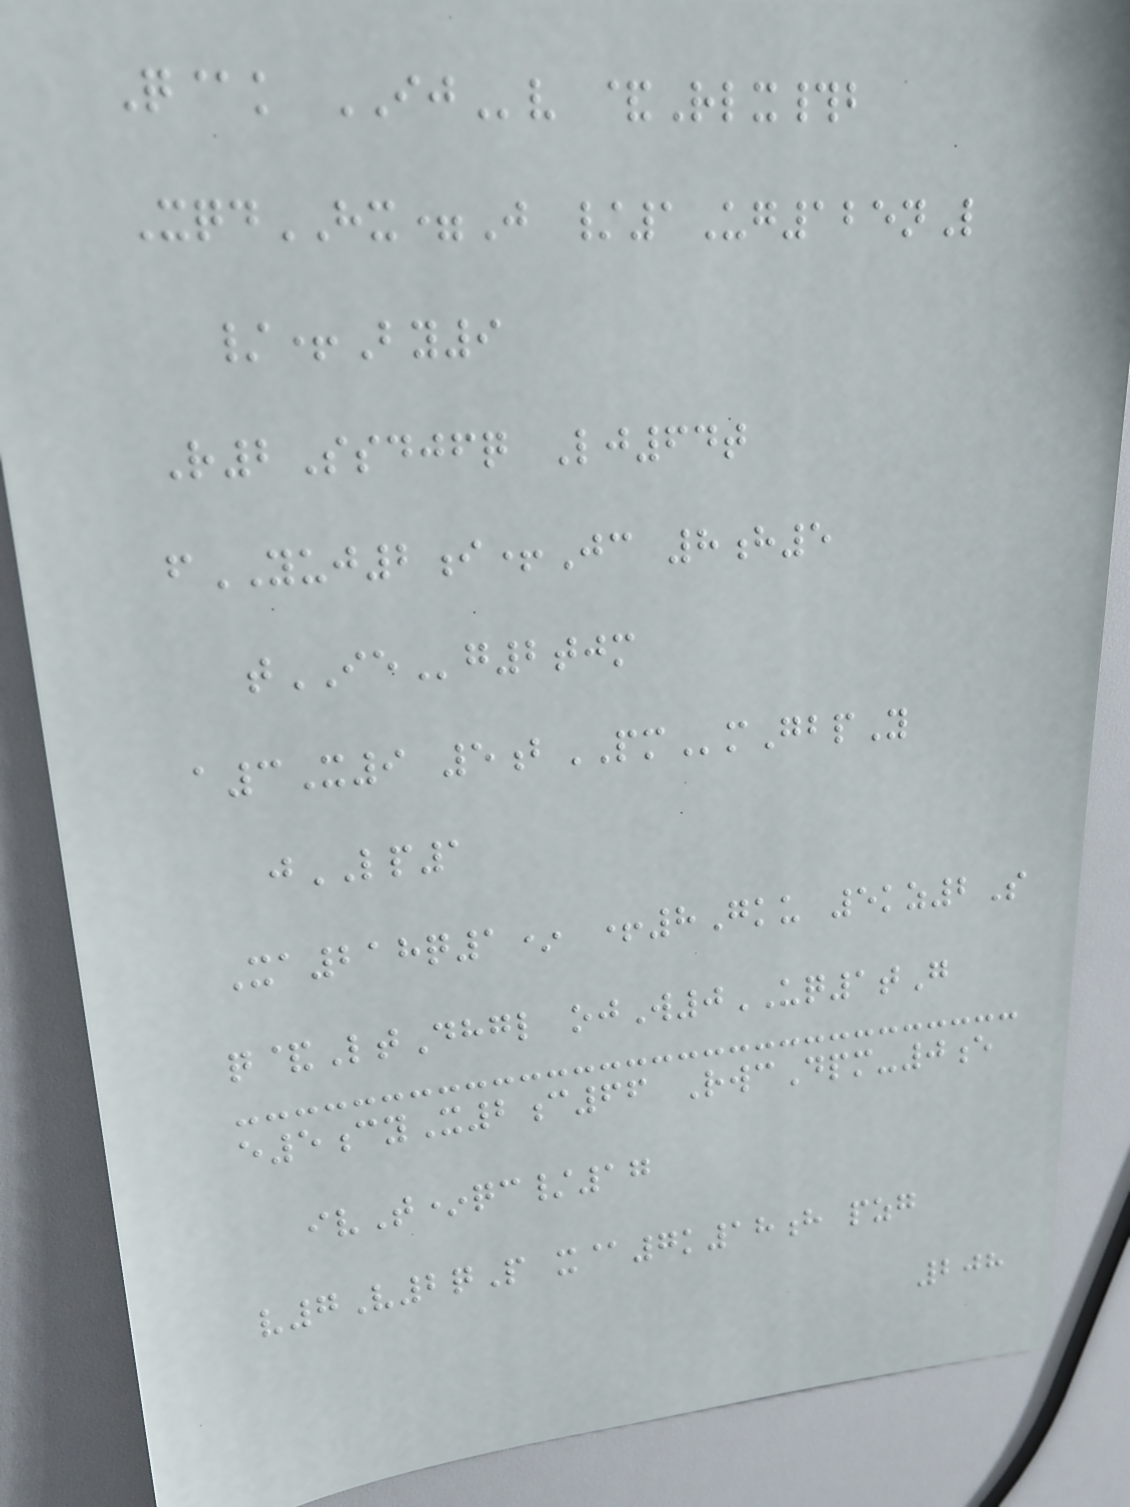Q@k IJv &Rlx#b
XqdHX=J /1Ug125nL
/+By9
R2Ssdjfq Lj64t
fYUJ2i+Jc 8h5
tIEg2tjm
a3X9 5bPMmGbpY
jLP1
Xa218q1* +8Gku 5kz2S
q&LtDhgl ojW0UQ1tG
e5cyX2c66 RwcDpm-0e
ivT*qc/17
v7V2qP x@7k18h pzg
208
